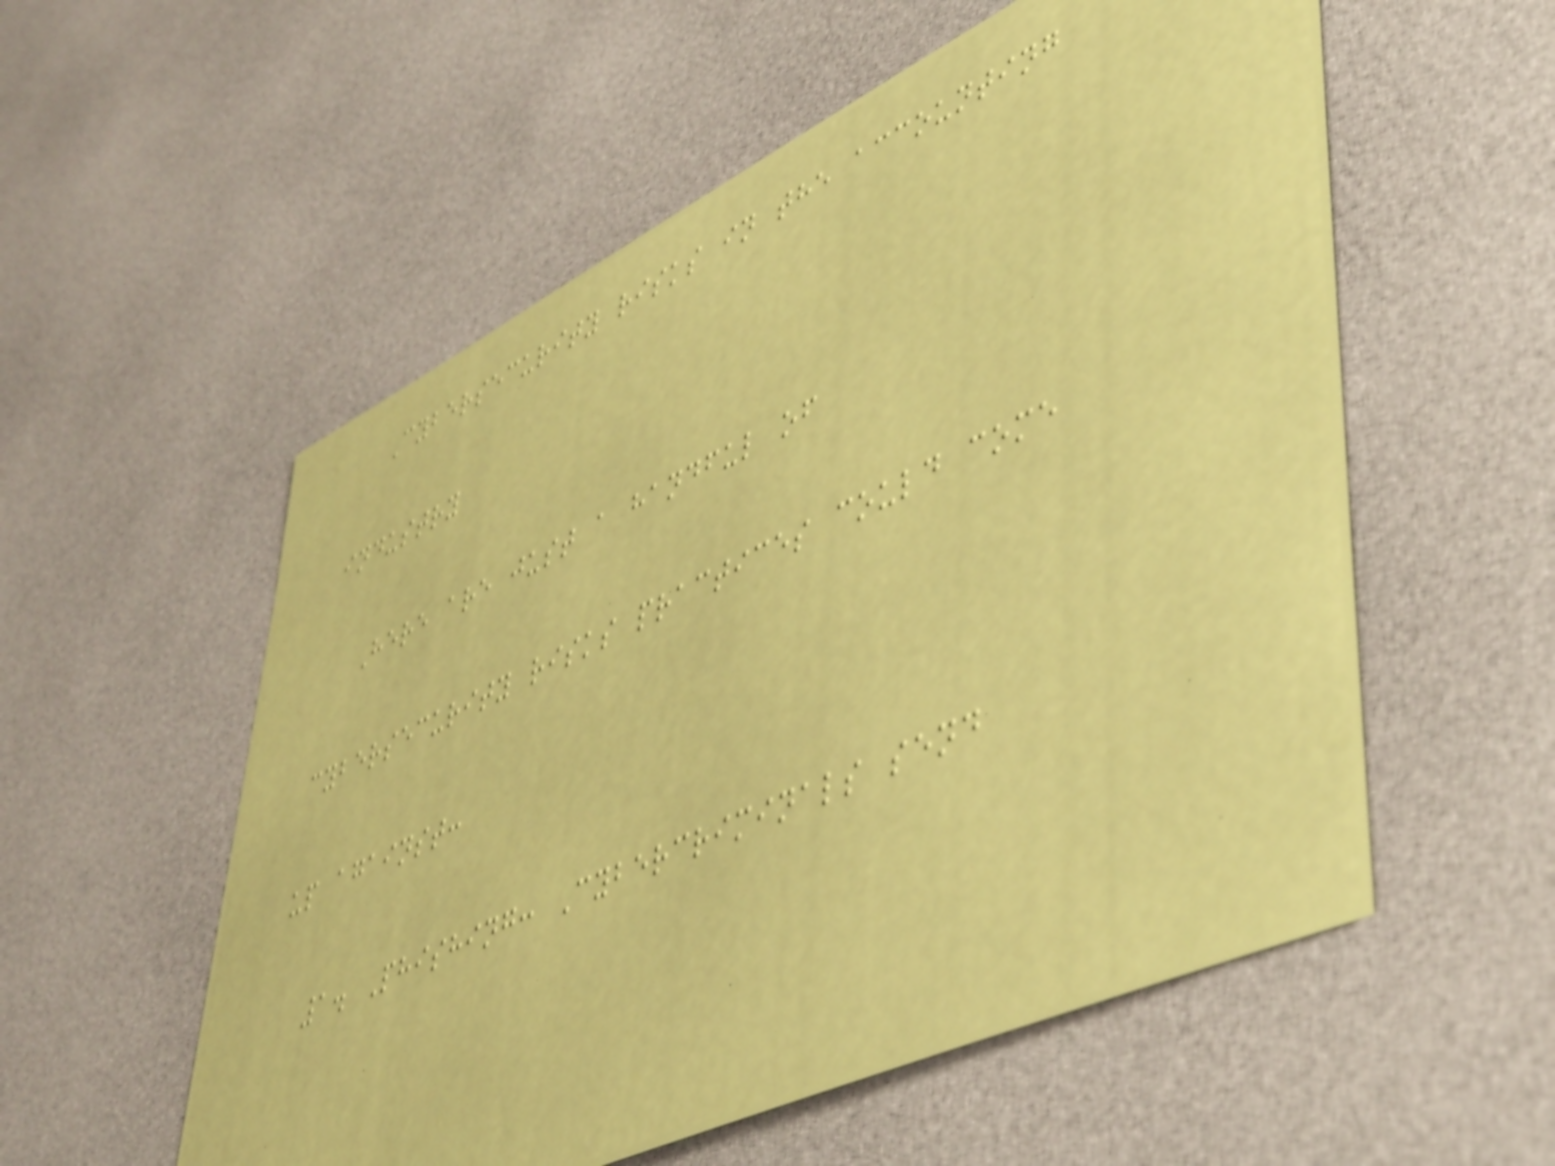Cybersecurity risks in the accounting
industry
Here are just a handful of
cybersecurity risks practices could come
up against:
1. Phishing: Cybercriminals send
